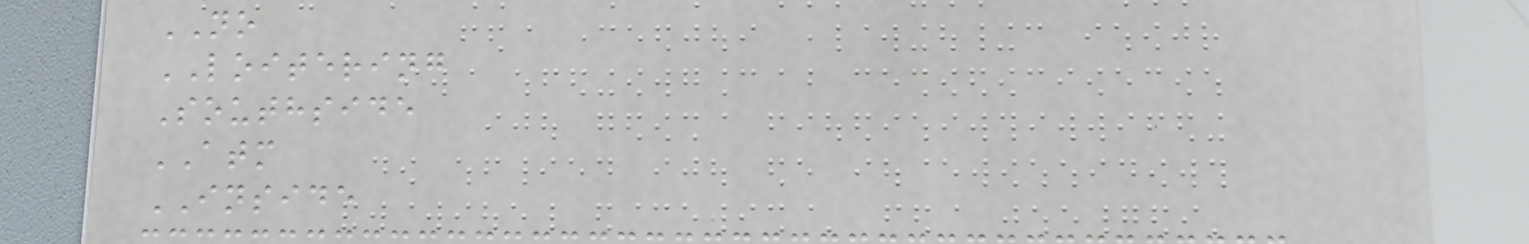NO
LOITERING
Southside
ATM
INSIDE
